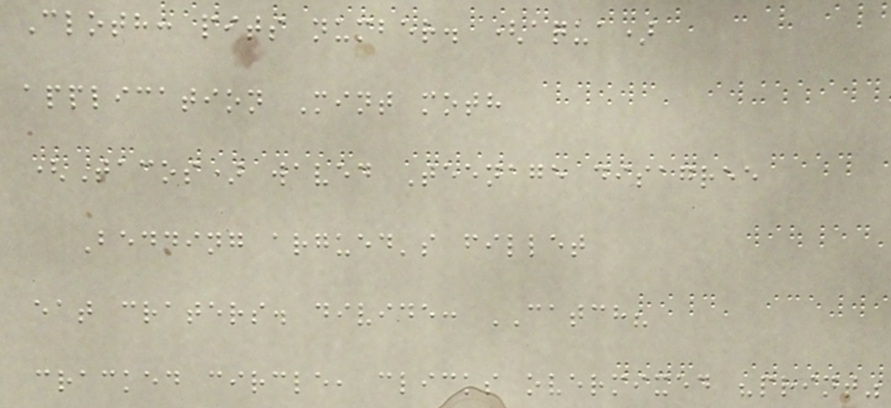Cloth: pits number. (aqua)
application Mint moth
(Tacos) waved Teenage disagree
Bedding argued's fillet
eat craters. divide: CATCH?
cracked circle, clicks overmixed "print"
